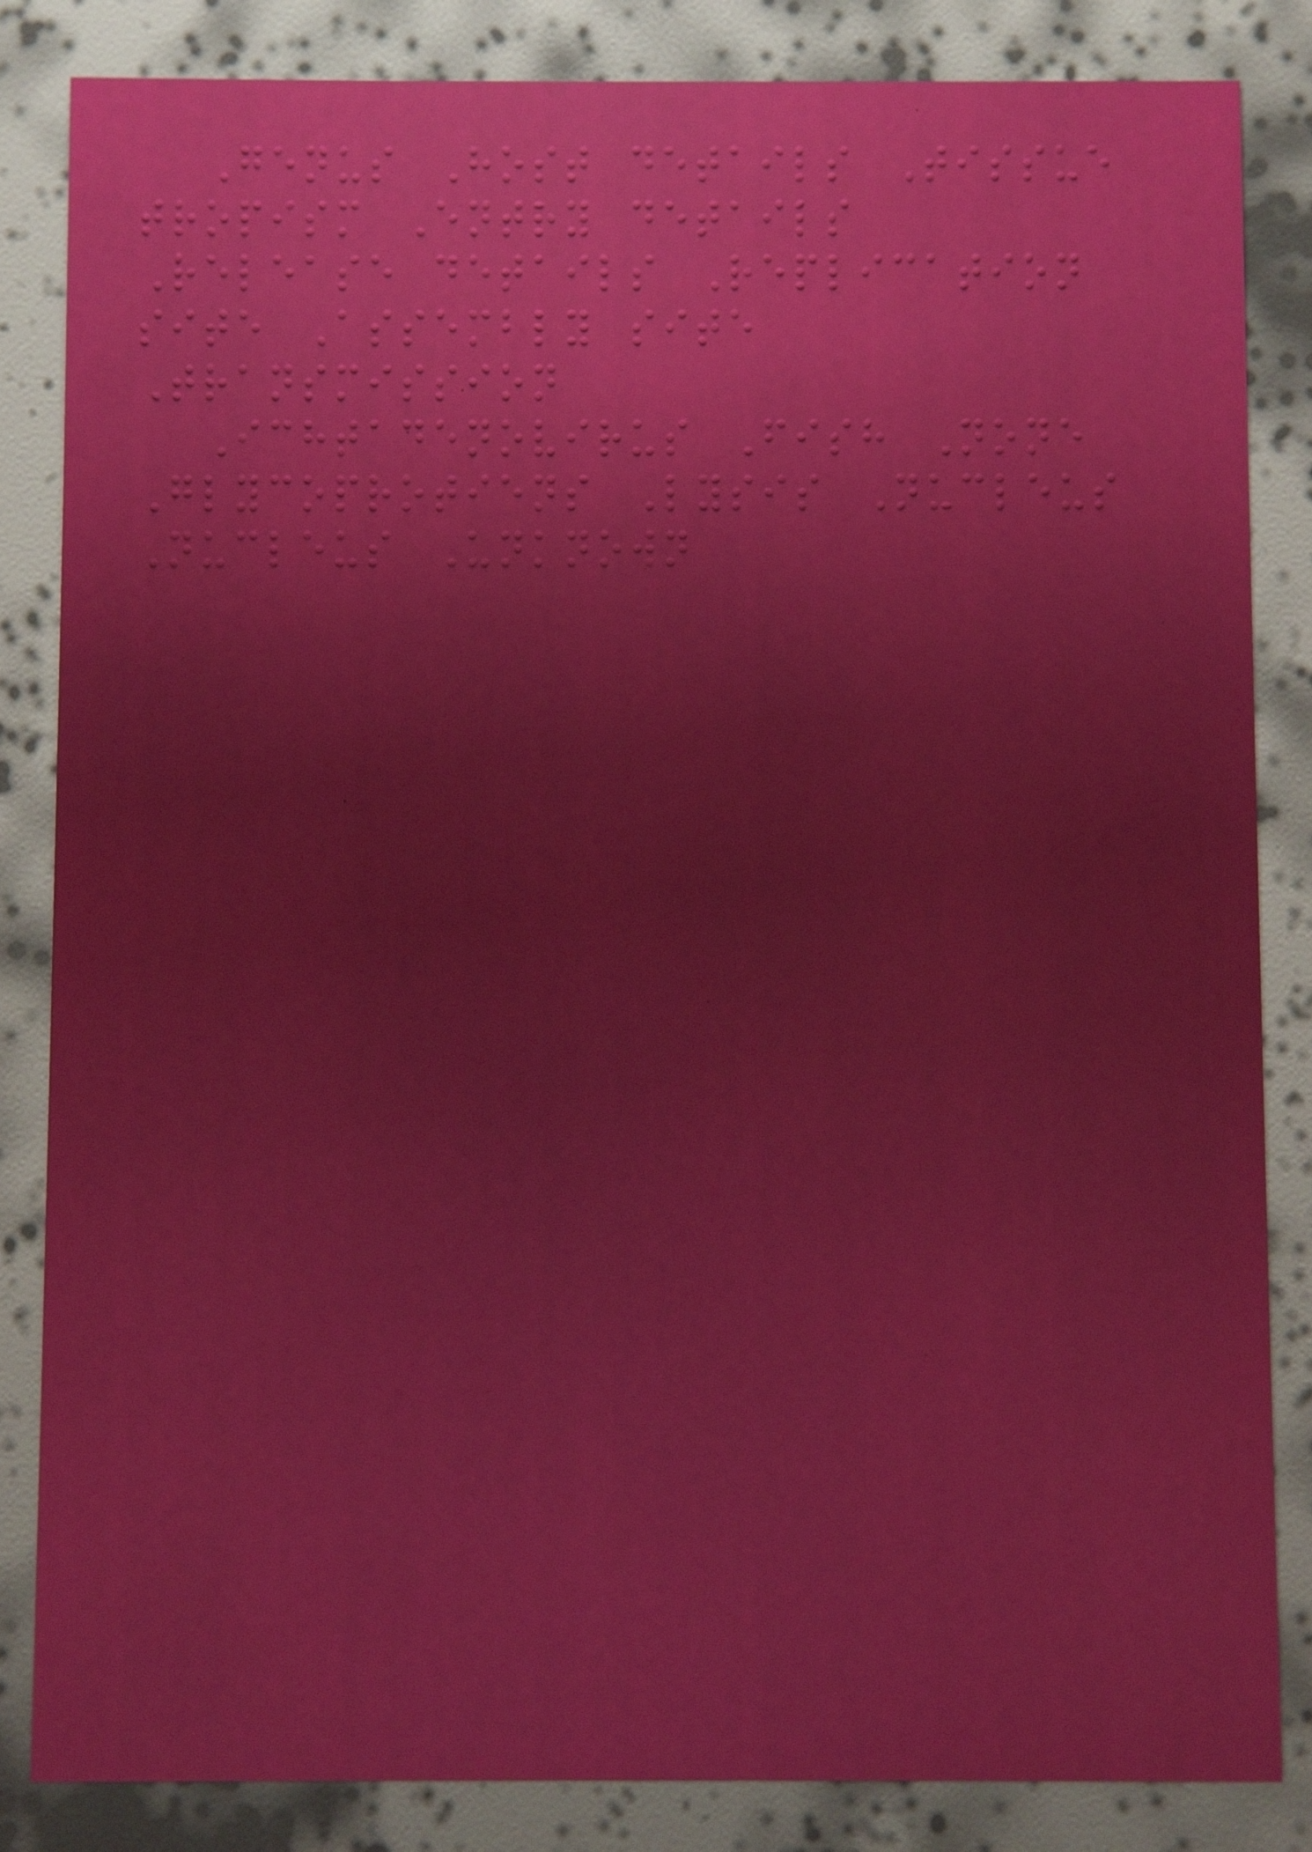Genus Host details Tissue
tropism Entry details
Release details Replication
site Assembly site
Transmission
Ichtadenovirus Fish None
Glycoprotiens Lysis Nucleus
Nucleus Unknown
